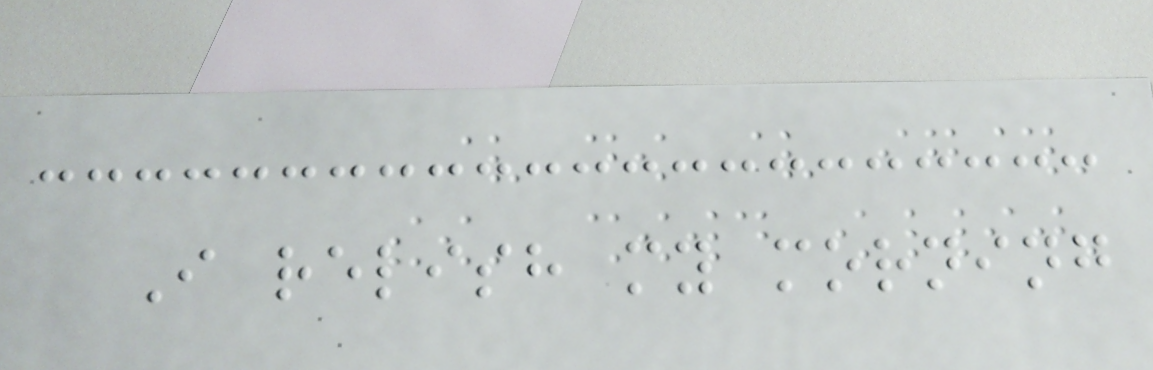I relish my morning
